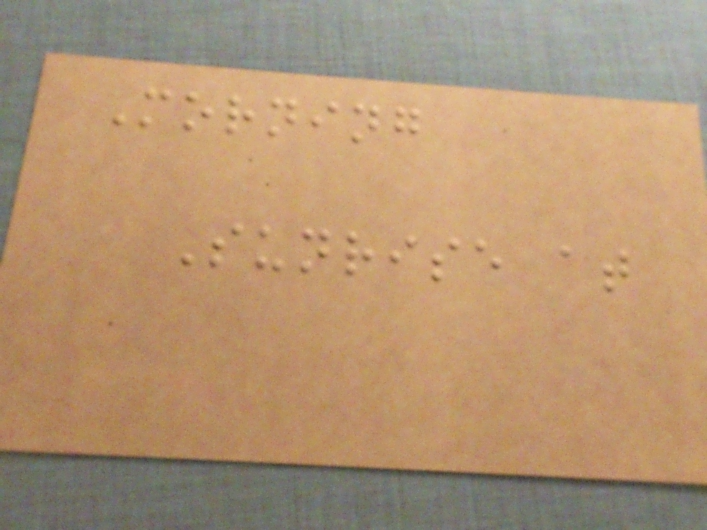Morning
Sunrise at
